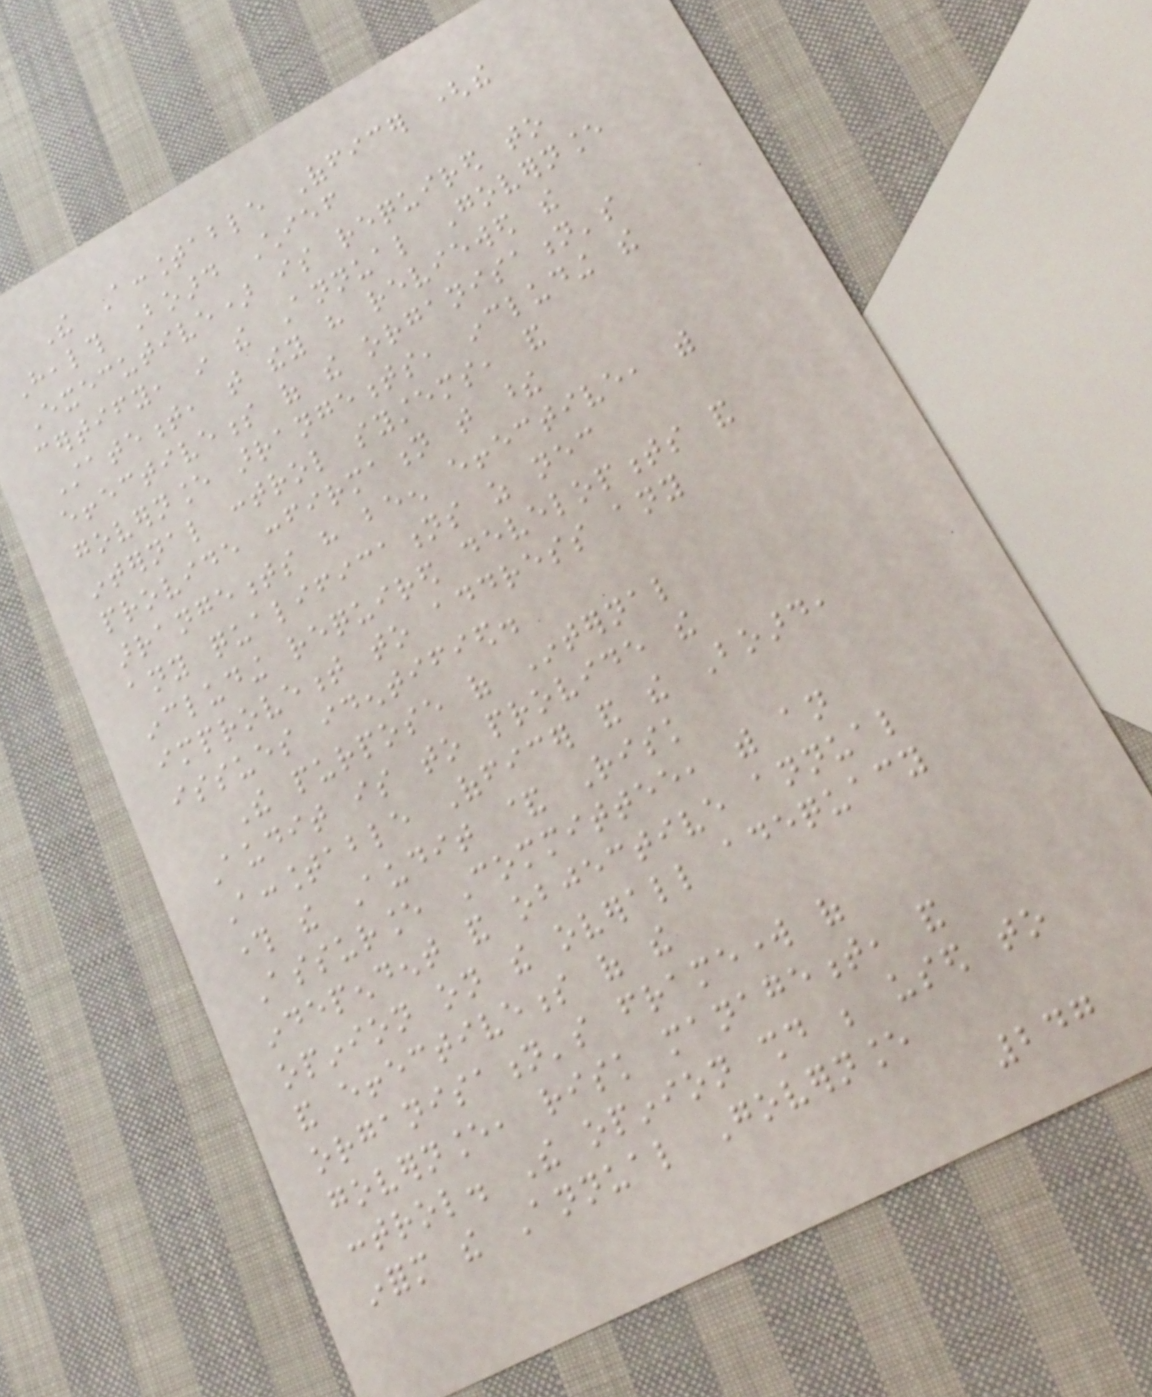The Accountable Officer (the
Health Board Chief
Executive) is required to
certify, in the Annual Governance
Statement, that they have reviewed the
effectiveness of the organisation's
governance arrangements, including the
internal control systems, and
provide confirmation that these
arrangements have been effective, with
any qualifications as necessary
including required developments and
improvement to address any
issues identified.
The purpose of Internal
Audit is to provide the
Accountable Officer and the Board,
through the Audit & Risk
Assurance Committee, with an
independent and objective annual
opinion on the overall adequacy
and effectiveness of the
organisation's framework of
governance, risk management, and
control. The opinion should be used to
inform the Annual Governance
247
